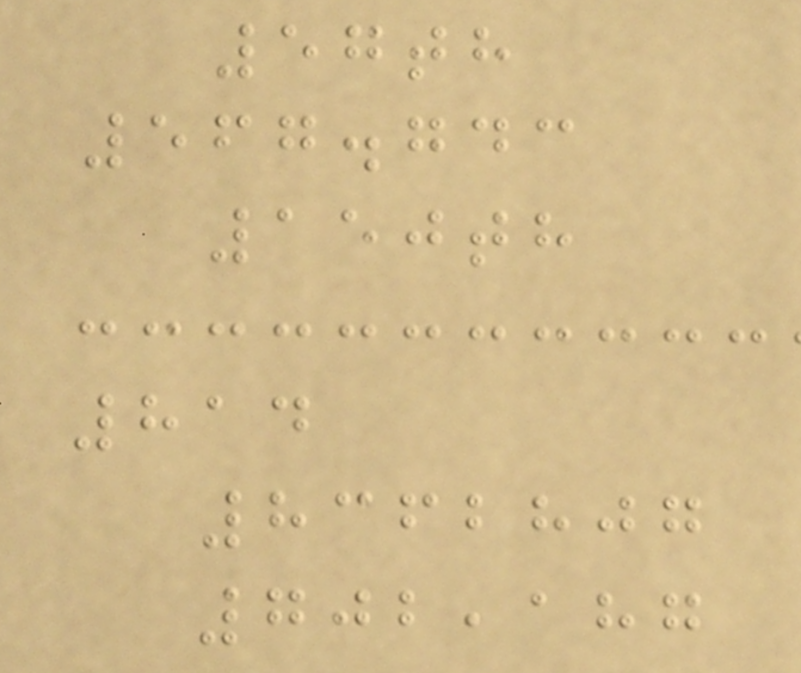57th
567.743
150th
814
8362807
702,187
